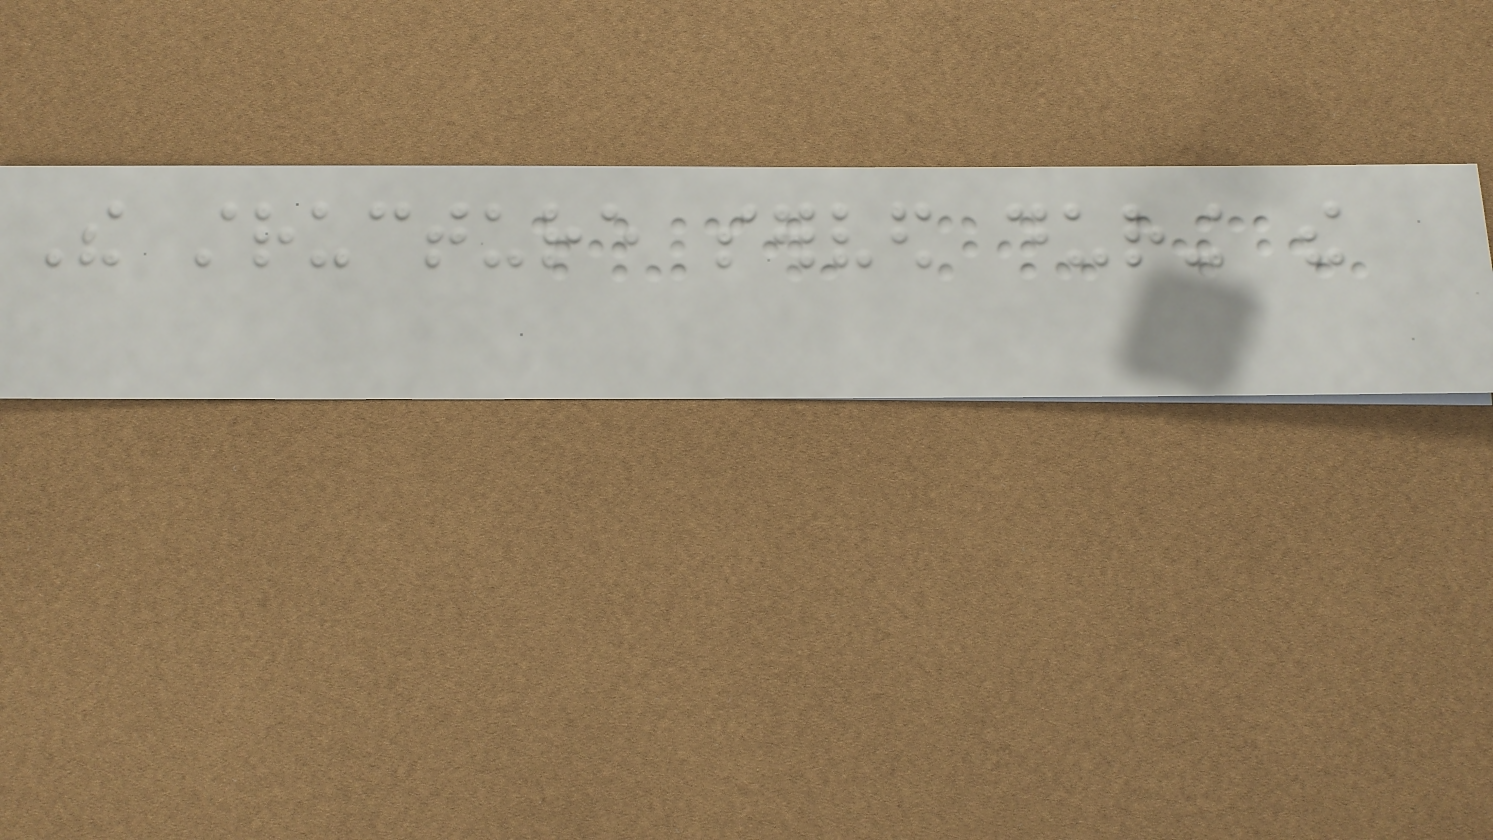The structure served during the
